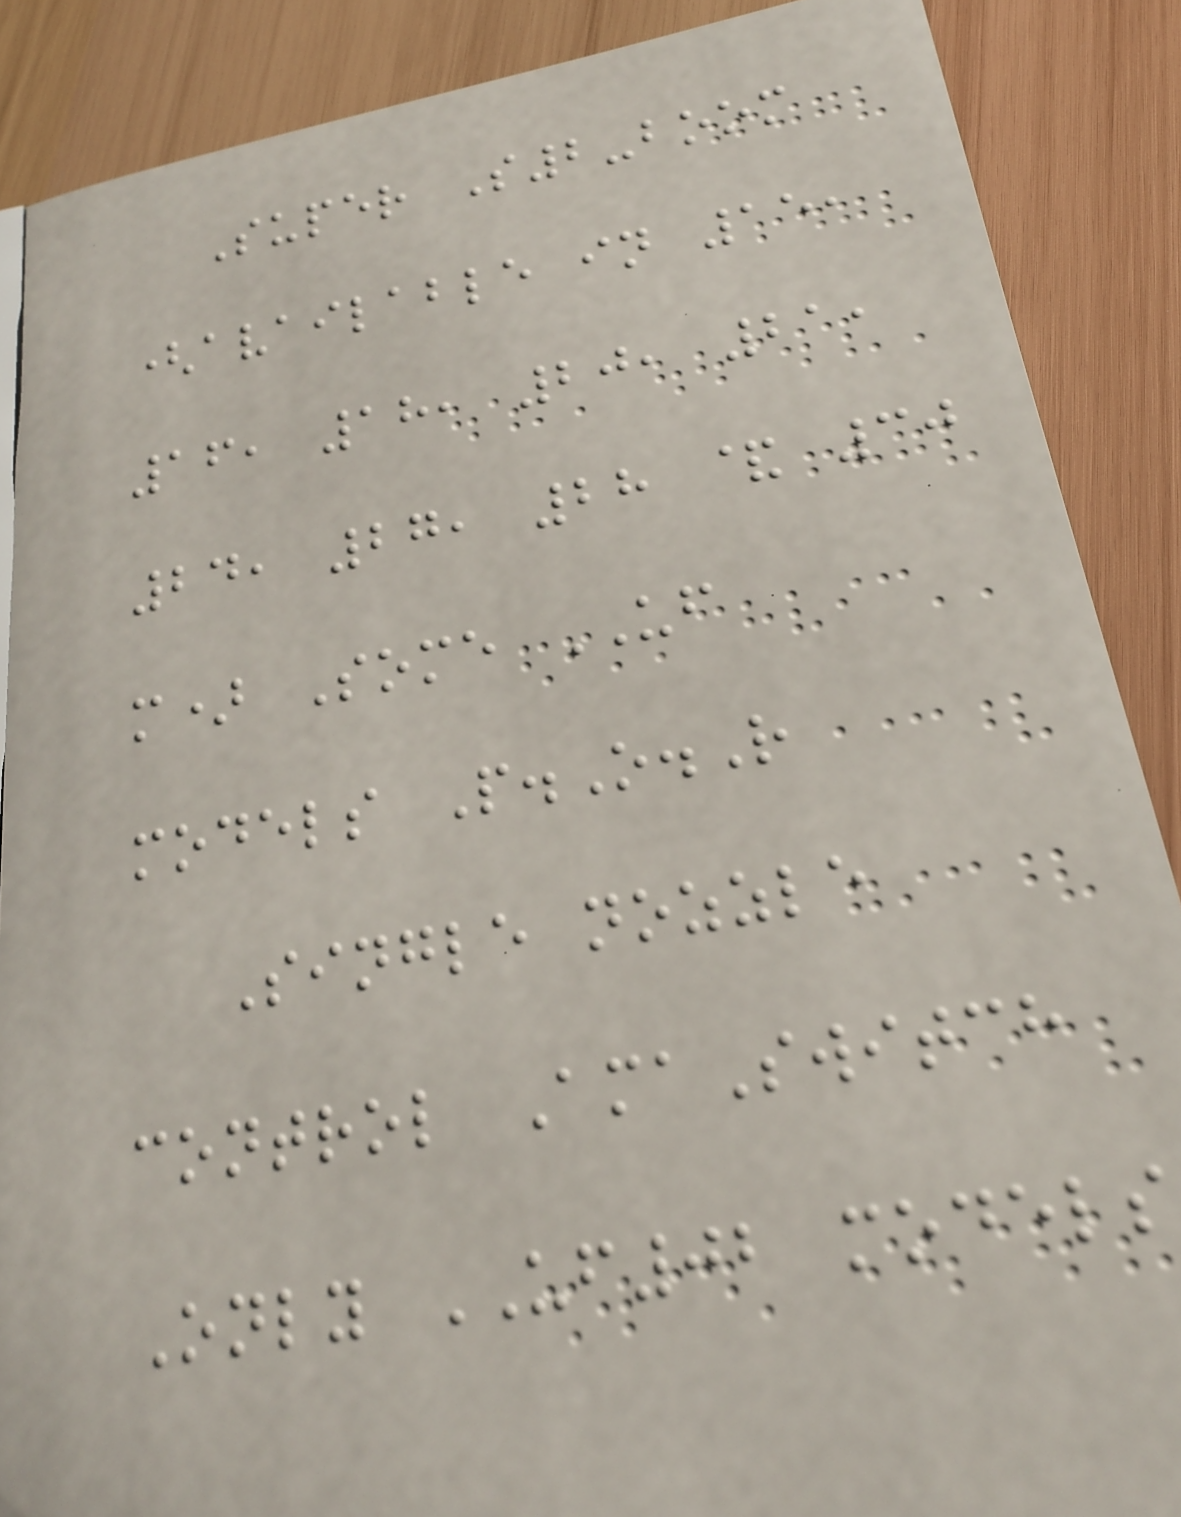Super S2-boom
(available in 15,
16, 18, 20, 21,
24, 27, 28 & 30
m) Some UF
models P.O.R
Single nozzle
control AmaSwitch
Only UF02 models
